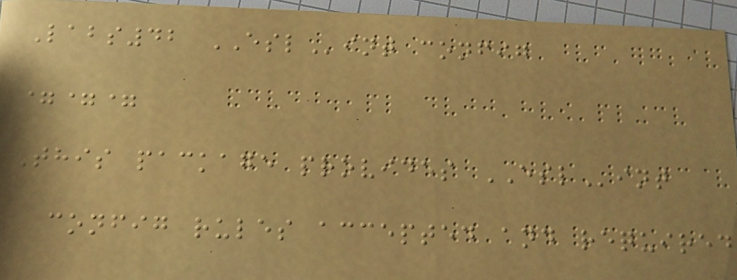Labs42 ESLint config
===
This package provides ESLint
config rules accepted and required
